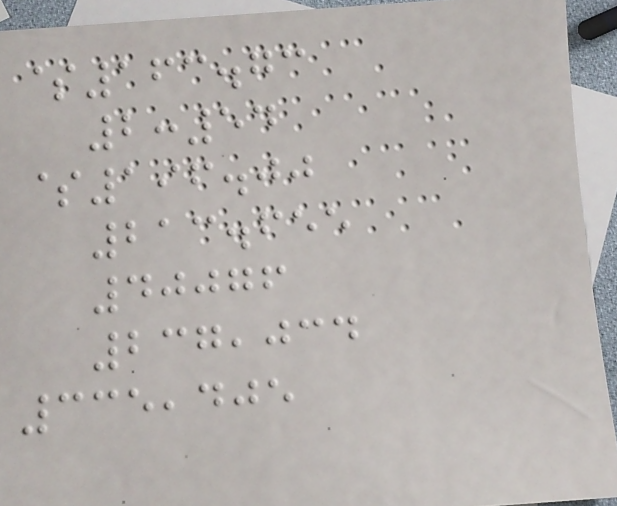$163.73
2:54
$196.00
213.655
40076
237,034
335,405
